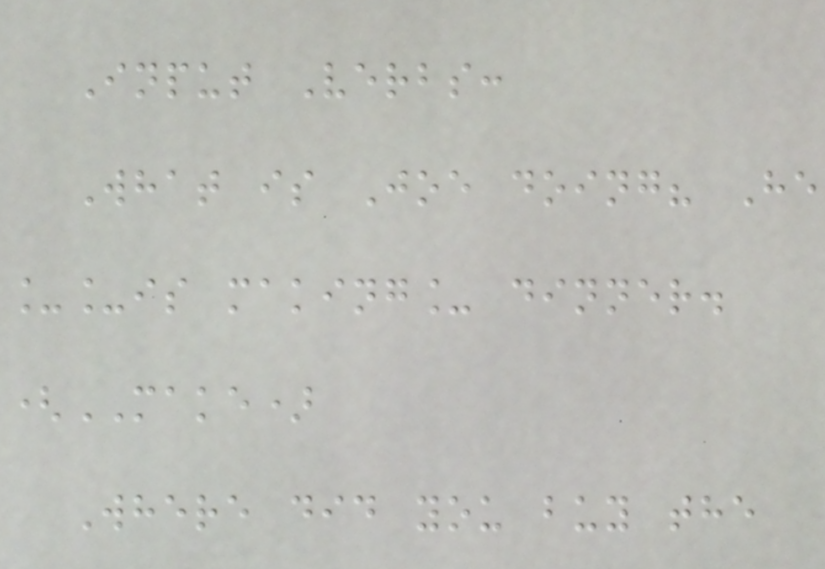Input Verbs:
What is Joe doing? He
__is making_ dinner.
(MAKE)
Where did you buy the
